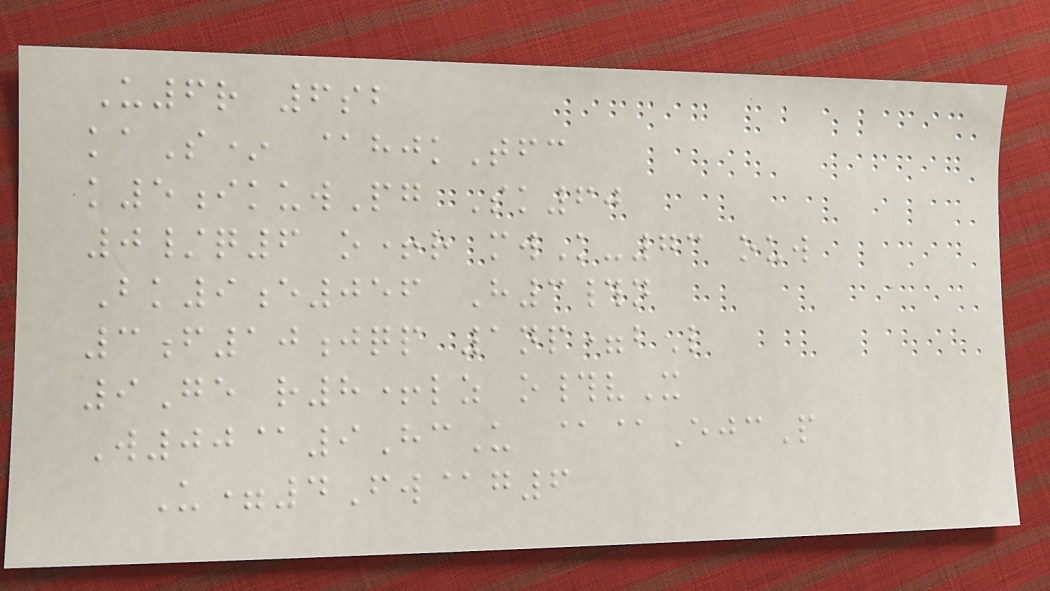U6r 6sb
kaS* @hjkTfc
k5ikuwPg Sk60
0/q6 o+r mwK-73 ouw
Bk9e056 H3#n
3f10jqp 1np=bL
9Ge r8+lz o#vX
W00@9HcU @@EjcP
U=4Fw@g6
